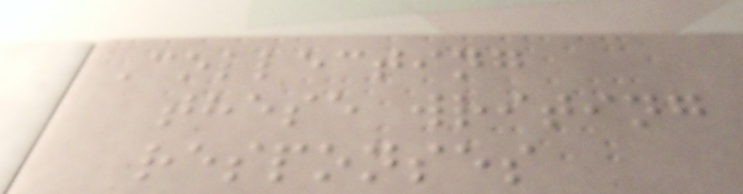Collecting
these writing
responses
